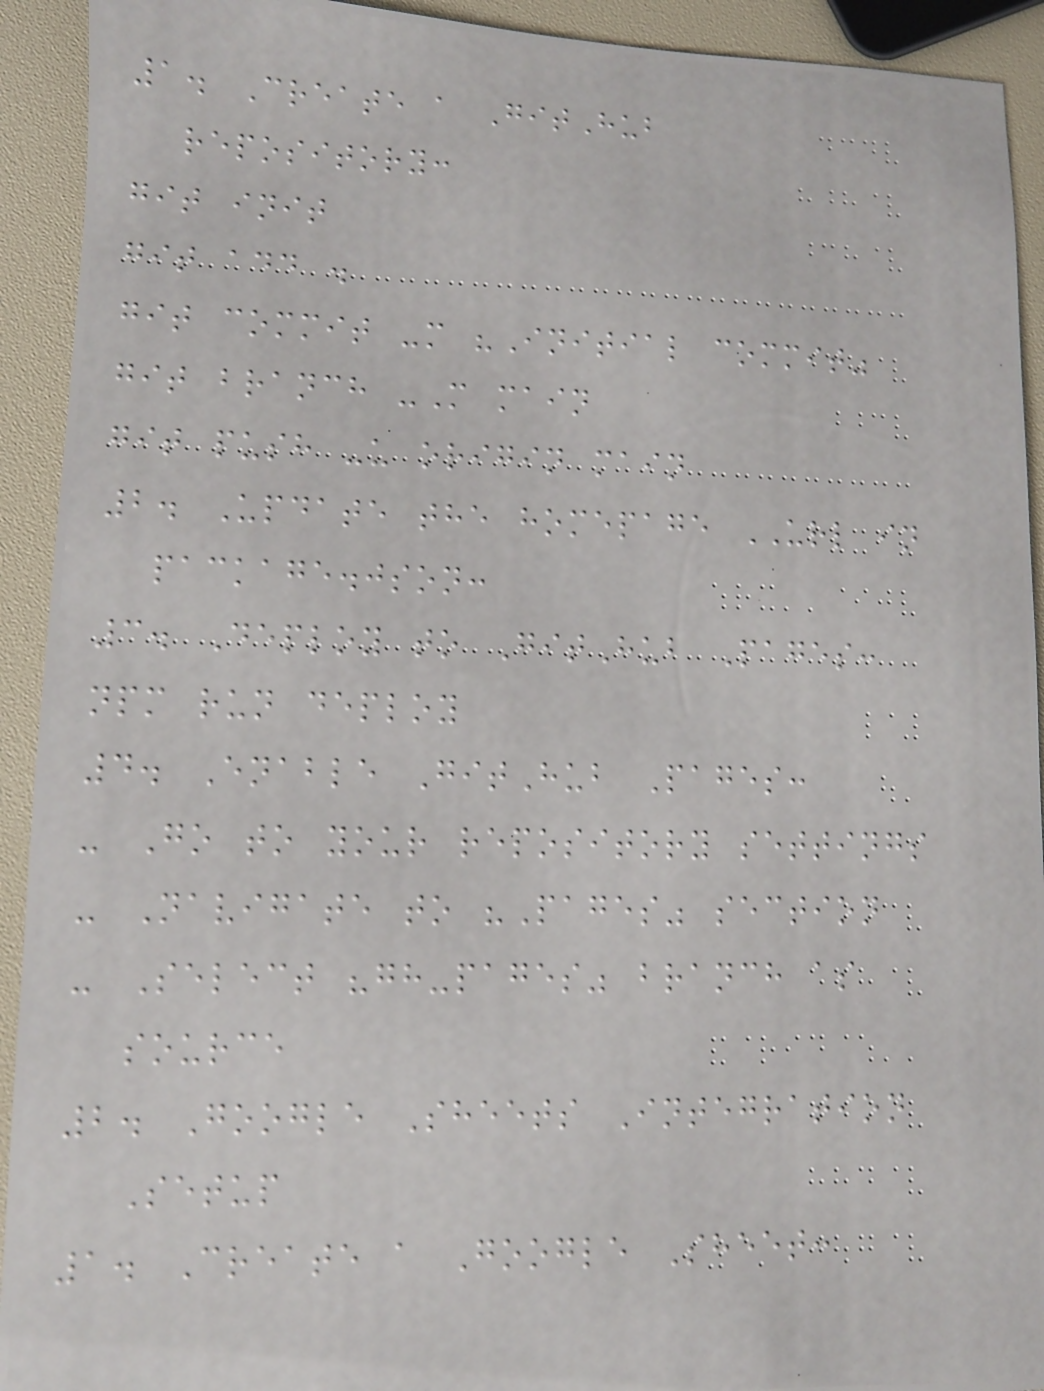1. Create a GitHub
repository:
git init
git add .
git commit -m "Initial commit"
git branch -M main
git push -u origin main
2. Update the homepage URL in
package.json:
3. Deploy to GitHub Pages:
npm run deploy
4. Enable GitHub Pages:
- Go to your repository settings
- Navigate to "Pages" section
- Select "gh-pages" branch as
source
2. Google Sheets Integration
Setup
1. Create a Google Sheet:
